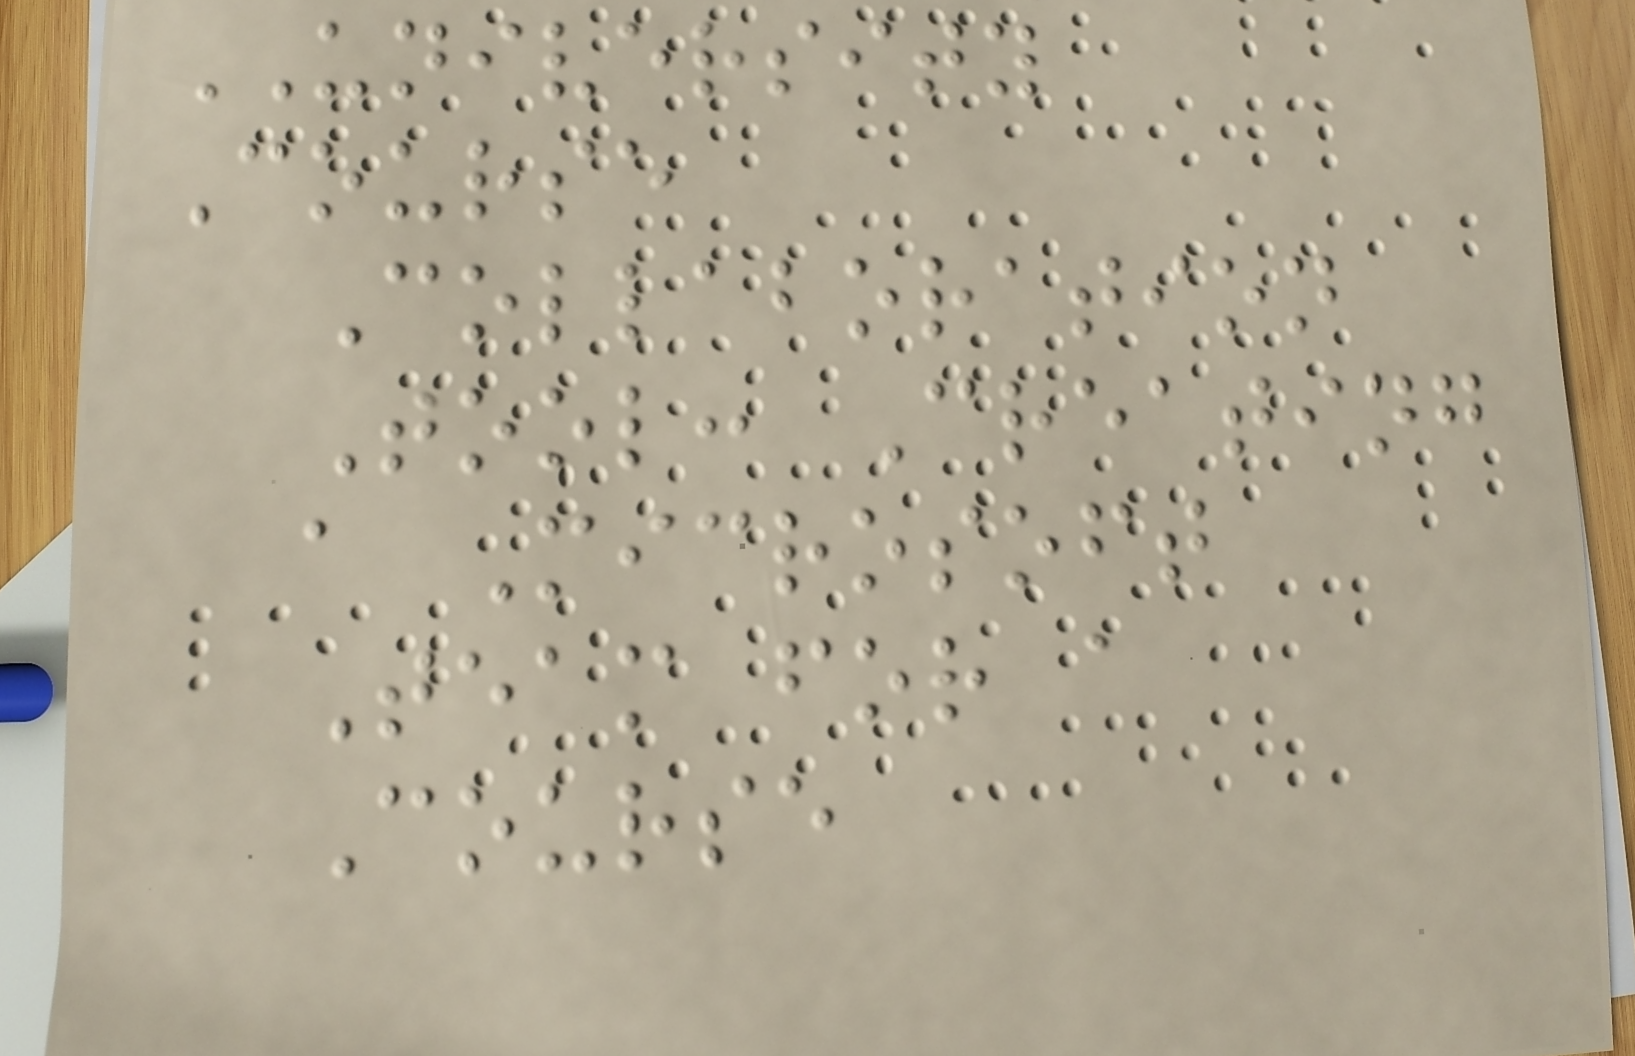UNIVERSITY
Course
Collaboration
Tool: Creating
a Microsoft
Team for a
Course
